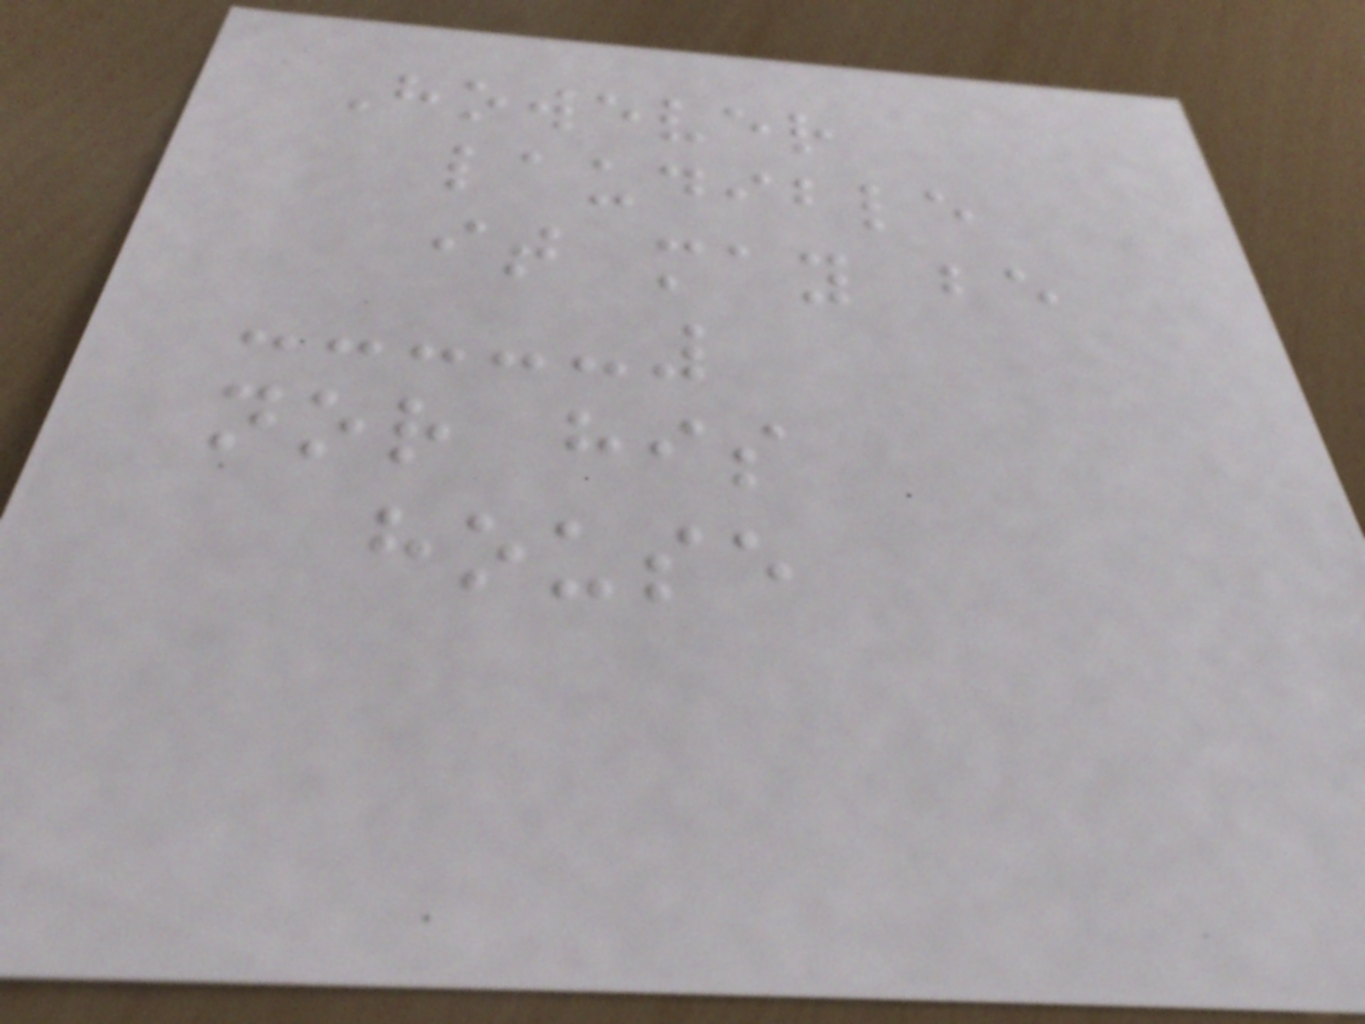However
laudible
it may be
nor his
house
